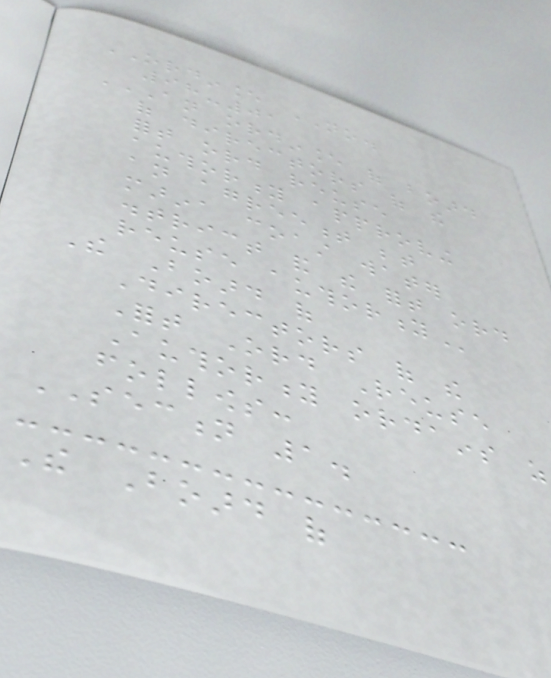ORDINANCE NO.
98-01
AN ORDINANCE OF BOARD
OF DIRECTORS OF THE
FORT ORD REUSE
AUTHORITY APPROVING
AN AGREEMENT BETWEEN
MARINA COAST WATER
DISTRICT AND THE FORT ORD
REUSE AUTHORITY
The Board of
Directors of the
Fort Ord Reuse
Authority ordains as
follows:
SECTION 1.
The Board of
